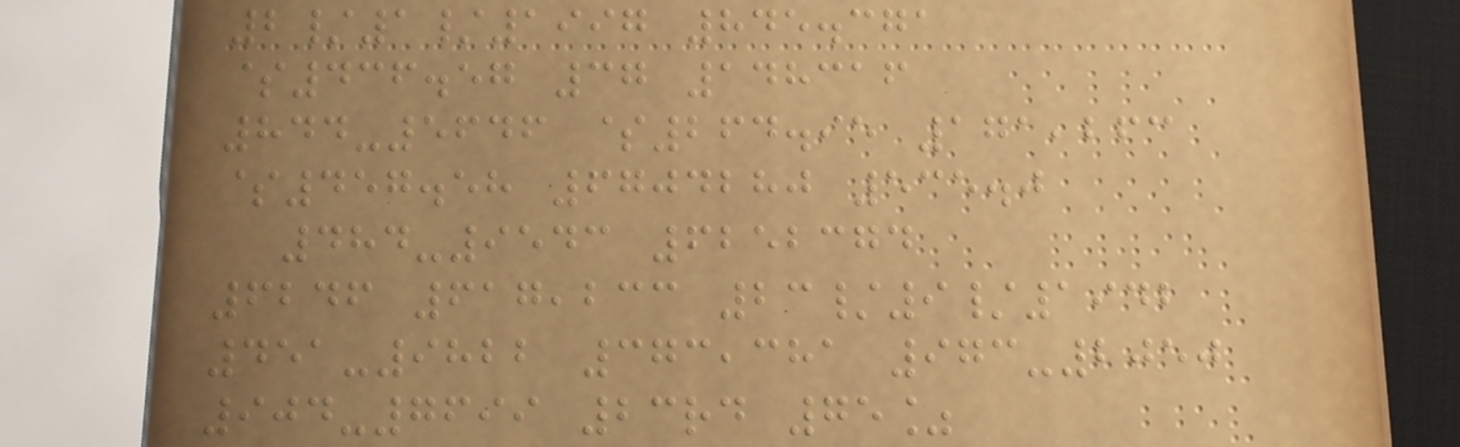2/1/1997 845.371
$436.57 37 148316
844-5646 $264.95 171,263
$457.58 6704280 535.0
484-9543 6252374
6246 617,233 23/9/1942
451-9822 373,381 973-2050
904-7699 23rd 75%
